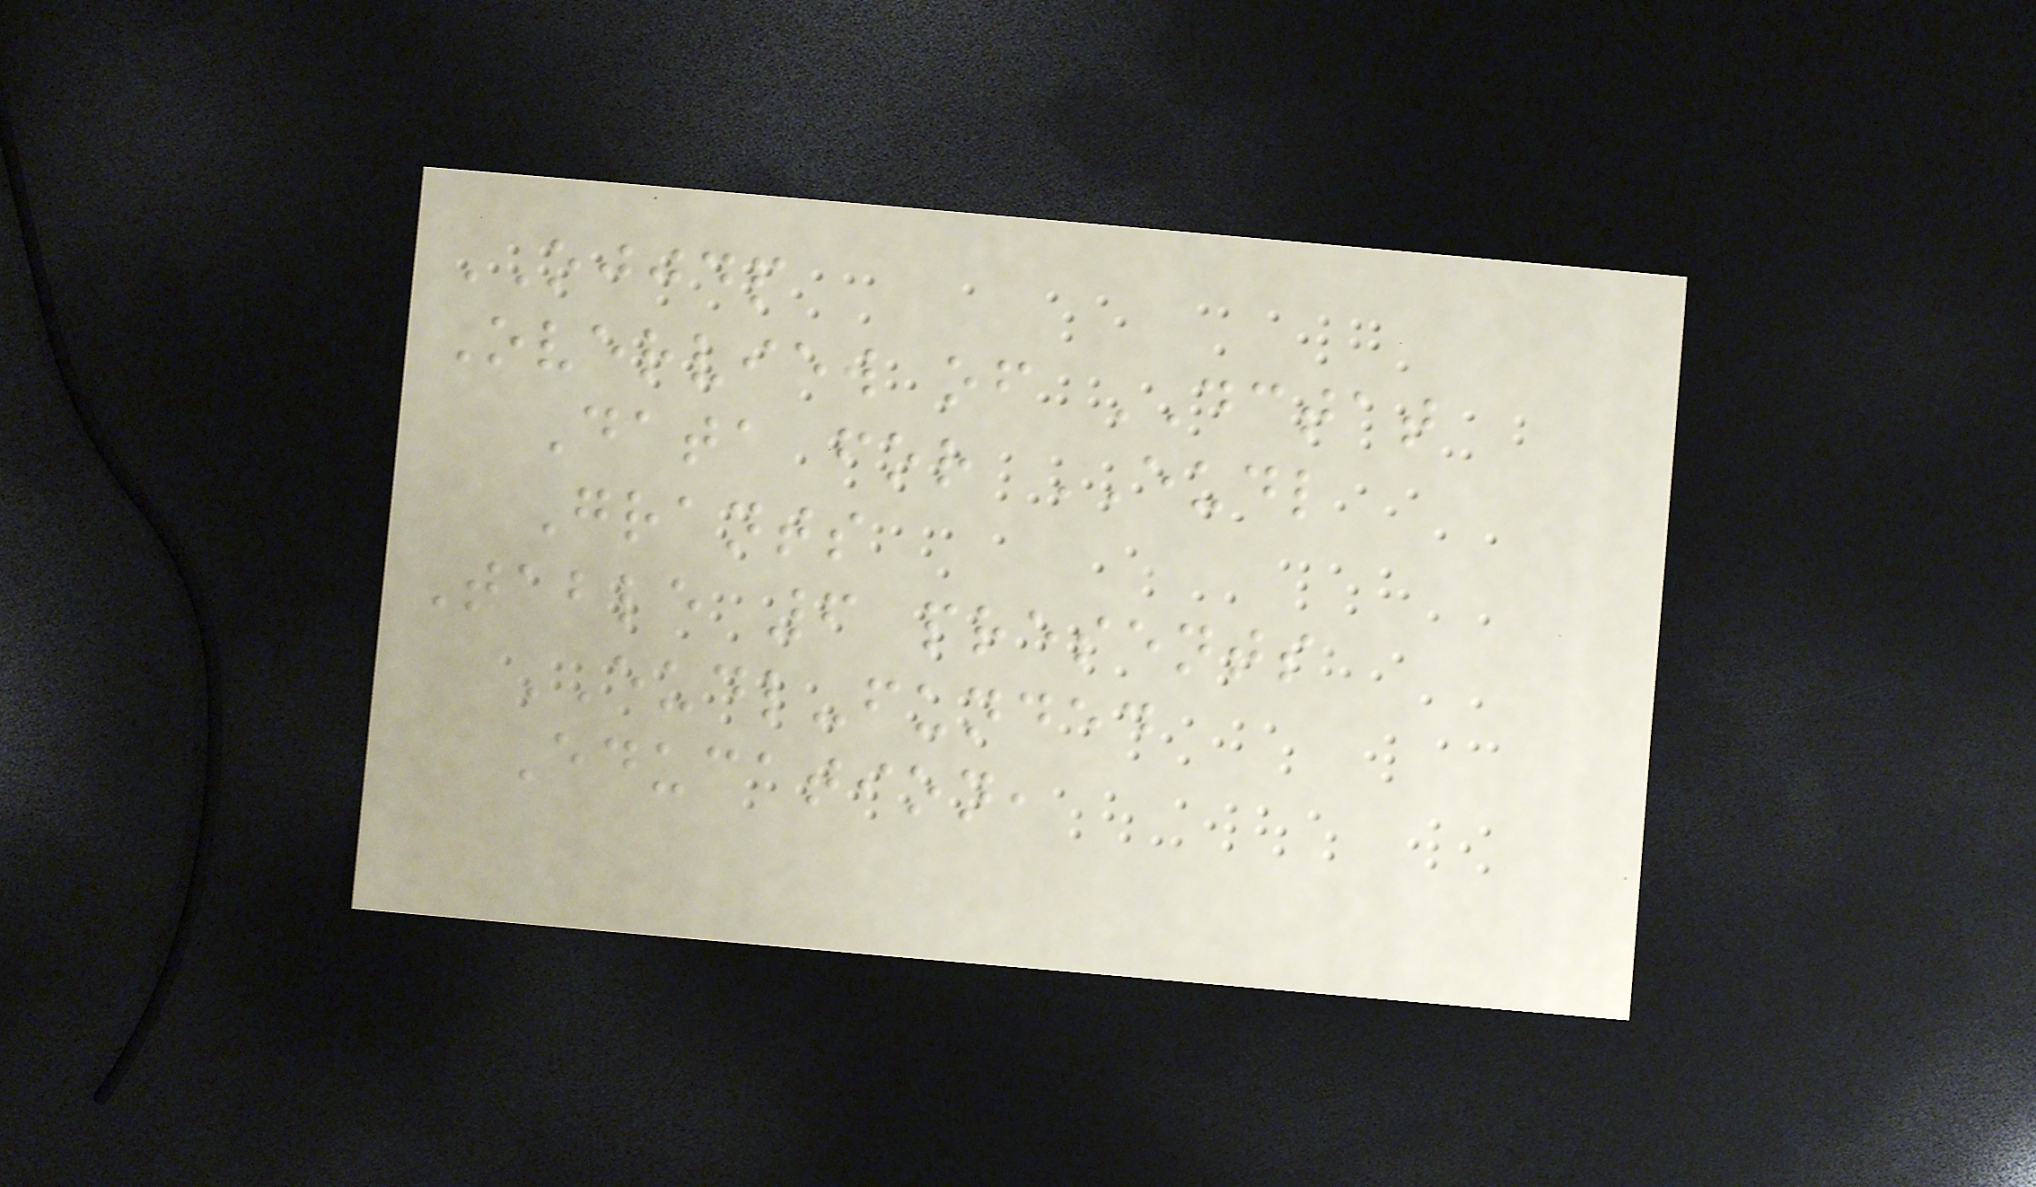OJJDP
Overview of DCTAT
Data for EUDL
Grants
Table 6 presents
EUDL-funded
Education,
